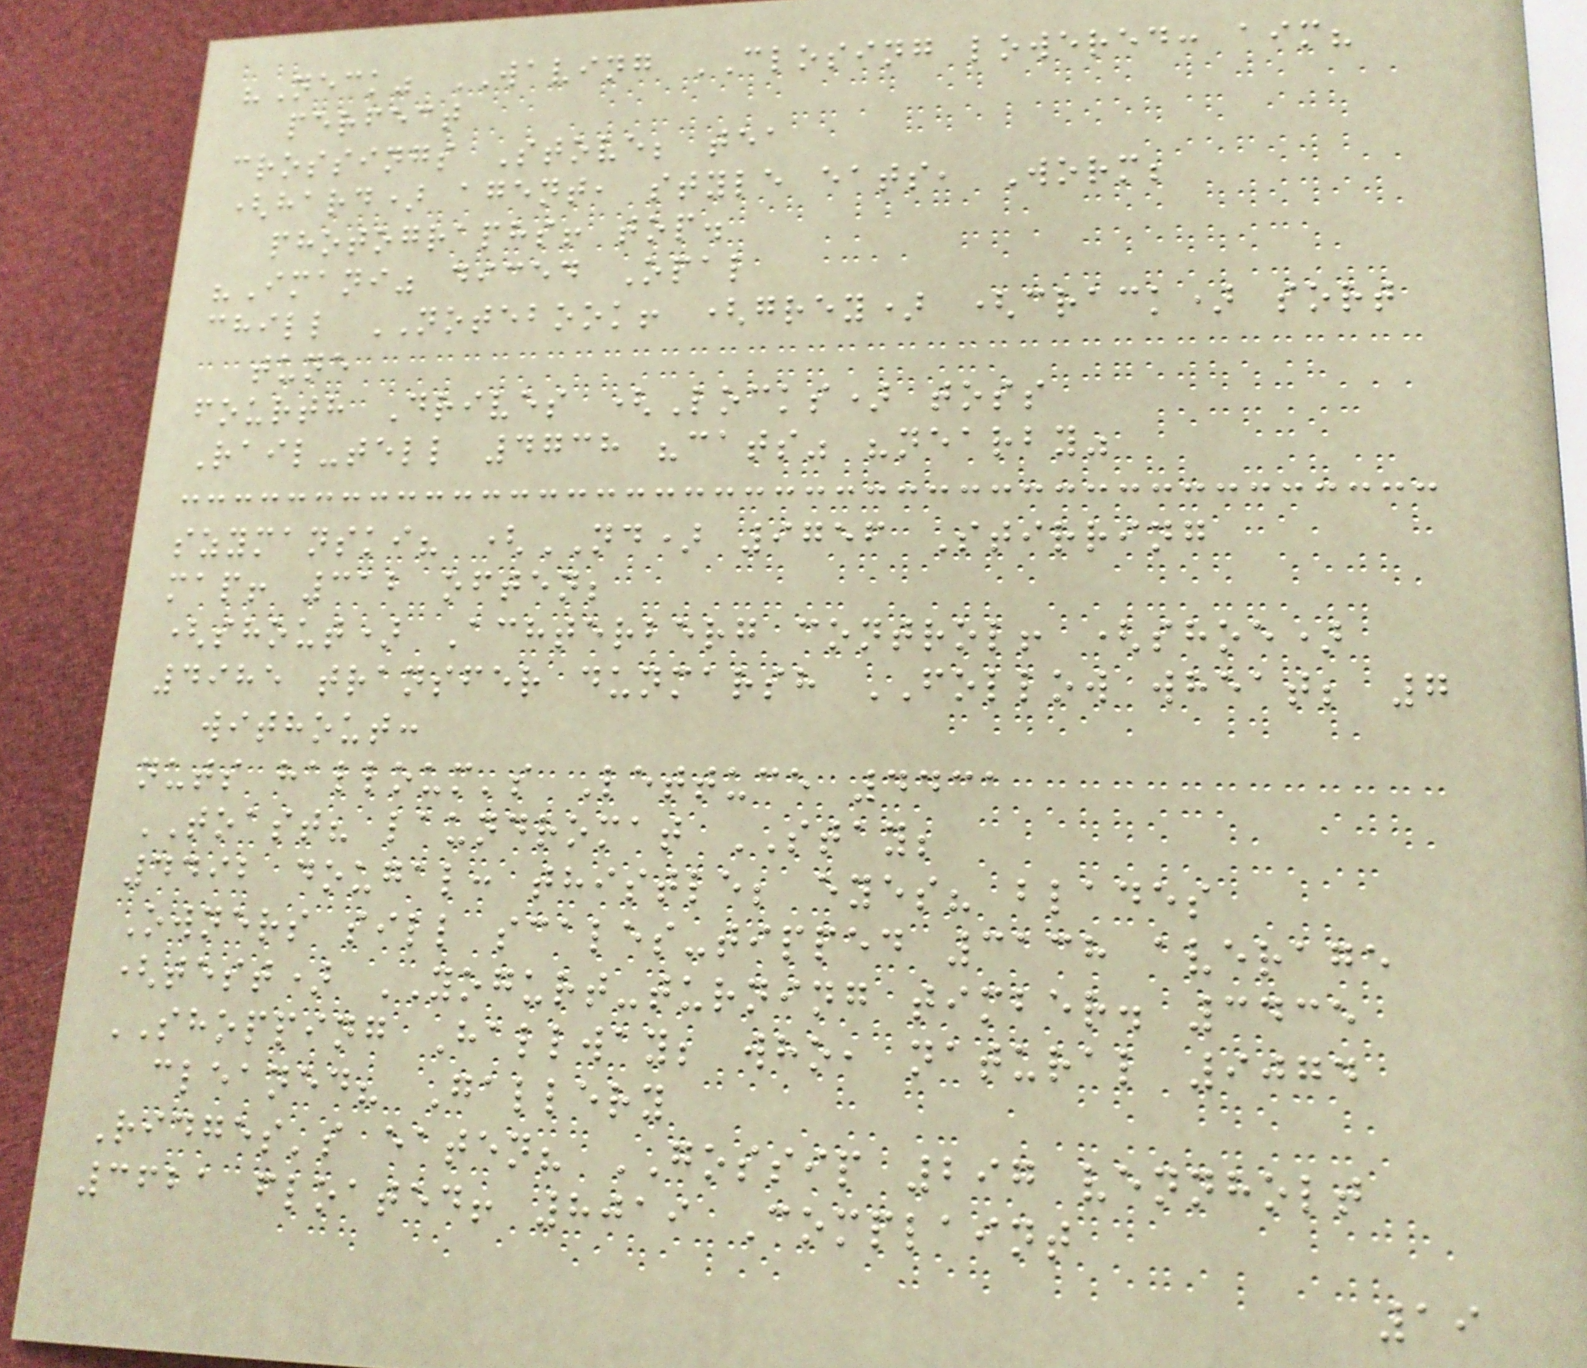"Neck" WAVING CLOSING lowered: aim?
perfect
crossings Stove; tea
(hard) agent, style eats, Worm;
photographs! top.
"Imani" diced Opal
chill NOTEBOOK! (grey) (crack) sort
tune
fourth Drives (Locks) toss
Rail-tell 4738 "cats" "nearby"
szymanski? (ND) 9756 Stirring
map! 312 often;
(shout) Achterberg control! (shoe)
4985 transfer dunmarsh FOLLOW wheat; 7
without:
nuts halloum's Lettuce 4431
TOAST? laundromat STAY;
4492 dougal: thistle; eyes? blades
Owners sill scales-tipped 3138 average
(test) YOGURT-turning timber. 3435
SHOPPING Hallway; who, natural 9074
cleaned? Gallery
Ridges's eaten? GOSSIP 297 vennholt
3621 floated! 8019 Complaint
19
